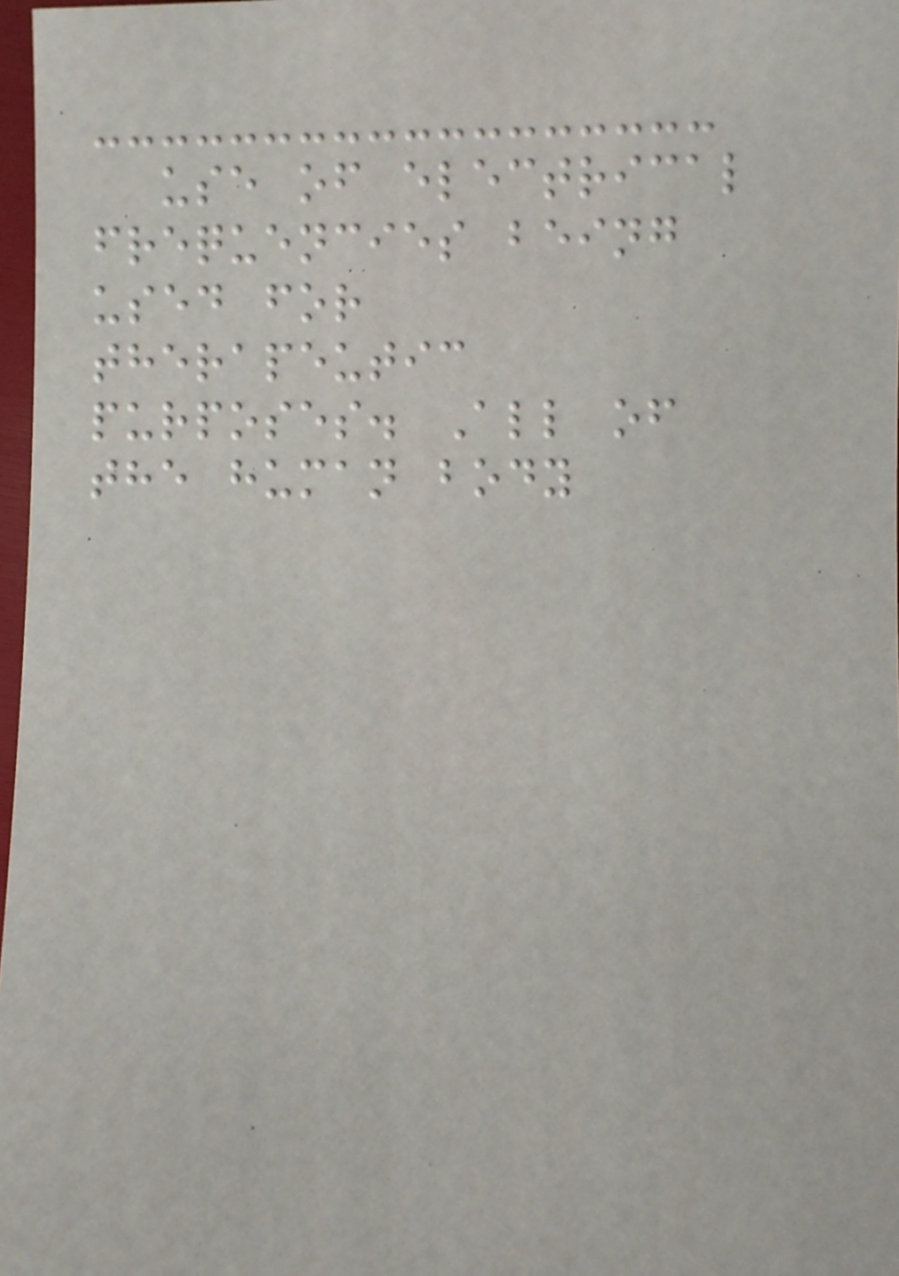use of electrical
frequencies being
used for
therapeutic
purposes. All of
the human body
